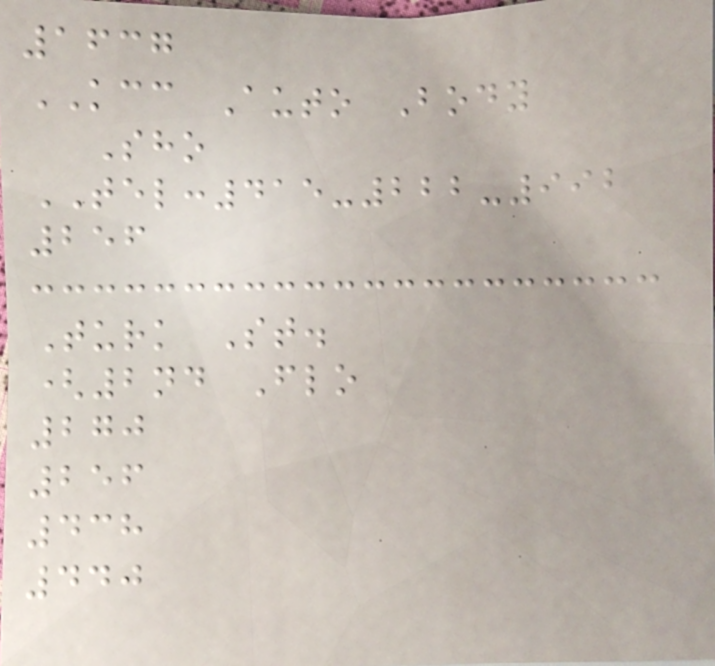1637
KCC Auto Body
Sho
TEL:415-222-992
256
Turk St.
(2nd Flo
270
256
438
440
